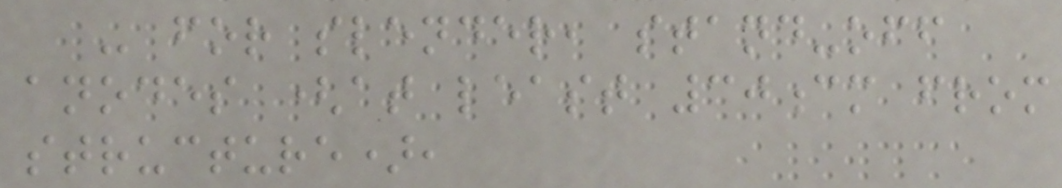- for slender, stand-off
anodes (at least 30cm from
structure),
